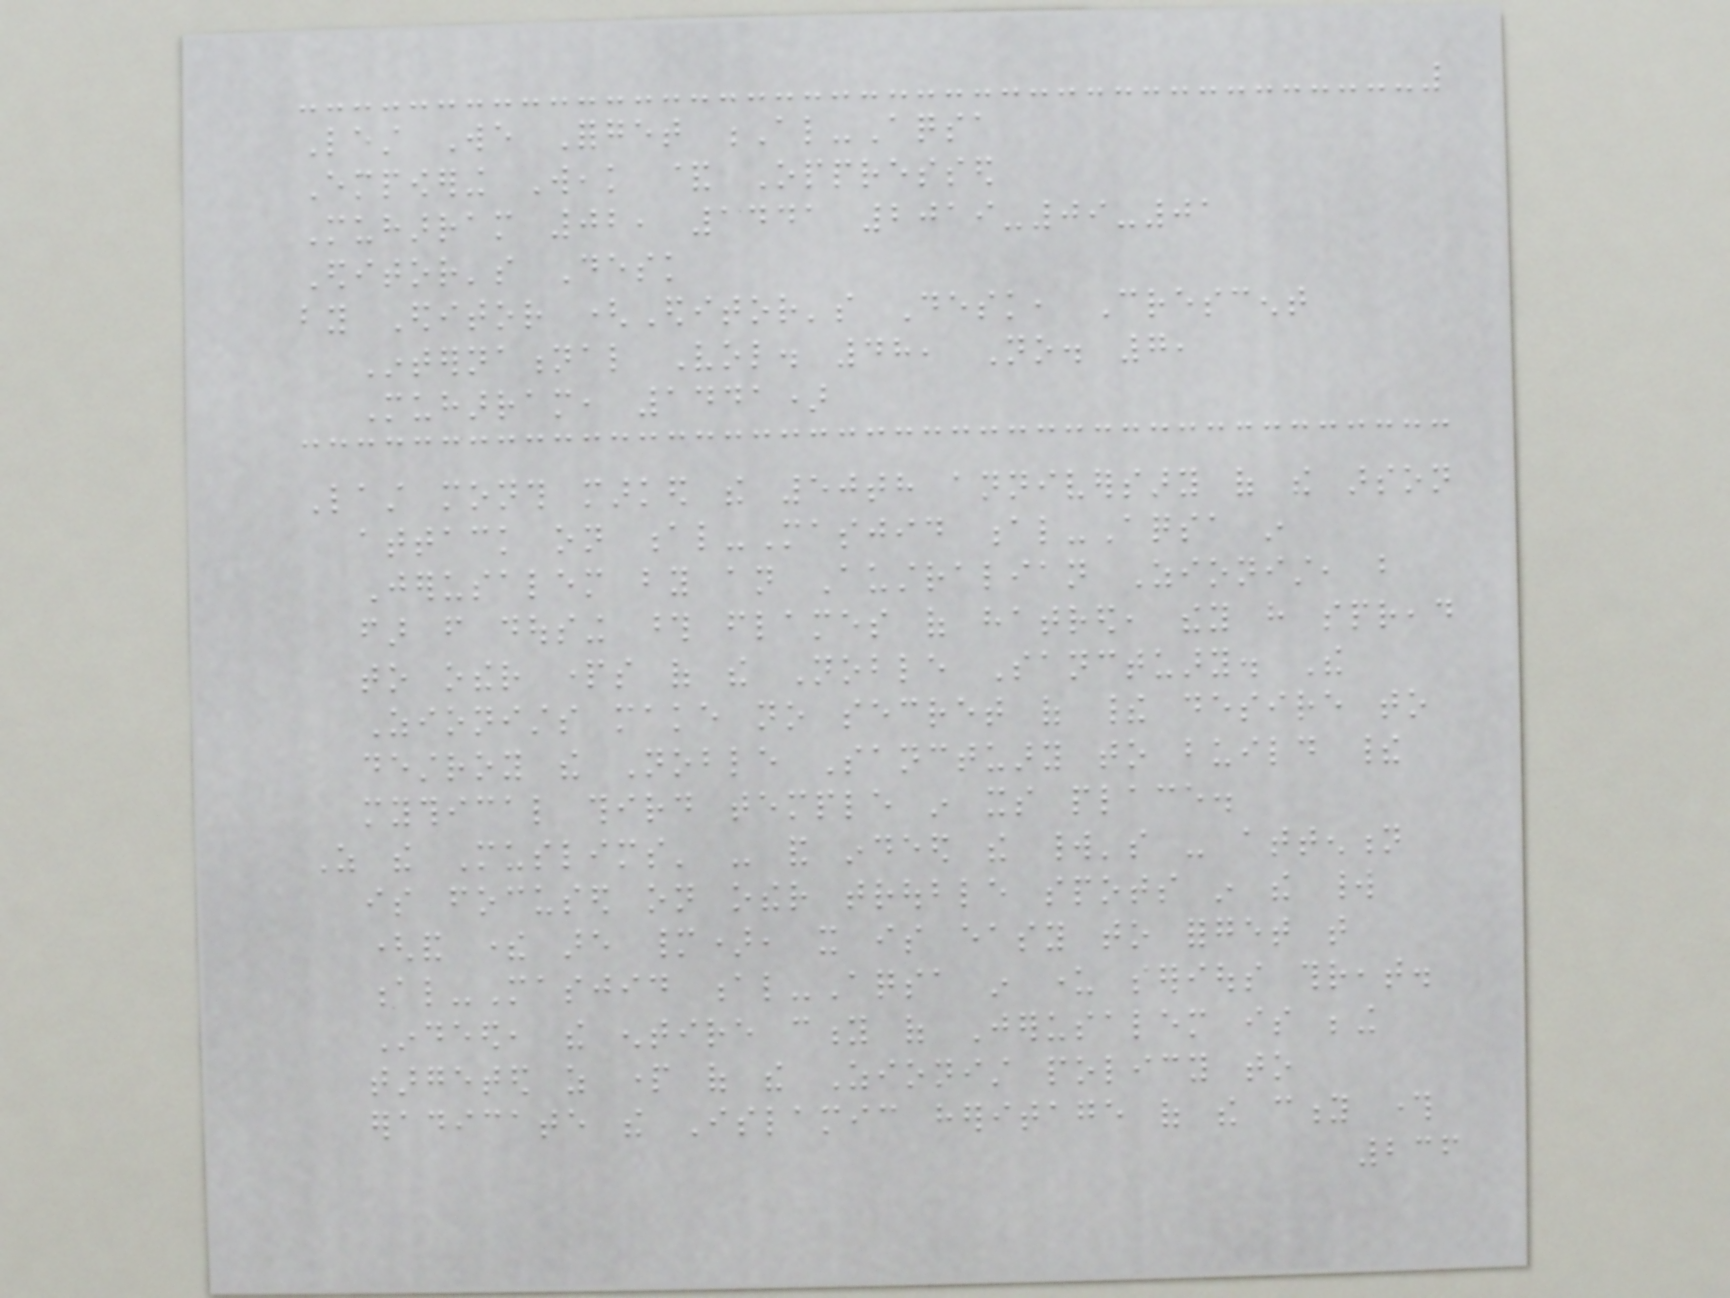Lest We Forget Al-Aqsa
Empowering Weak & Oppressed
Muharram 02, 1441 2019-09-01
Editor's Desk
by Editor (Editor's Desk, Crescent
International Vol. 48, No. 7,
Muharram, 1441)
Last month marked the 50th anniversary of the arson
attack on al-Masjid al-Aqsa in
Jerusalem by an Australian Zionist, but
far from dousing those flames of hatred, they have spread
to other parts of the Noble Sanctuary. The
Zionists make no secret of their desire to
destroy the Noble Sanctuary to build their
mythical third temple in its place.
As the Muslims' - and indeed the world's - attention
is focused on other trouble spots in the world
(and there are many), it is easy to forget that
al-Masjid al-Aqsa in under serious threat.
Indeed, the entire city of Jerusalem is being
targeted as part of the Zionist policy to
eradicate the Islamic heritage of the city through
236
